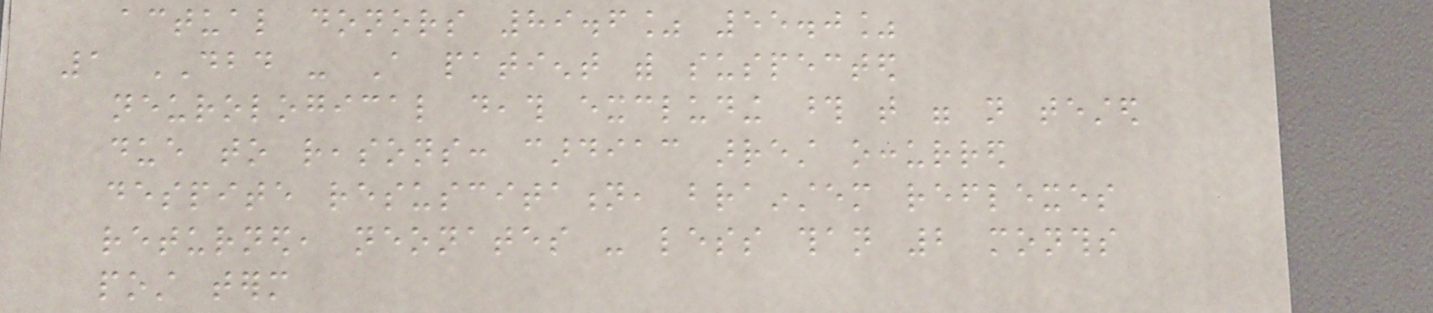actual donors 89.6% 55.0%
1 DBD - A patient with suspected
neurological death excluding those that were not tested
due to reasons: cardiac arrest occurred
despite resuscitation, brainstem reflexes
returned, neonates - less than 2 months
post term
